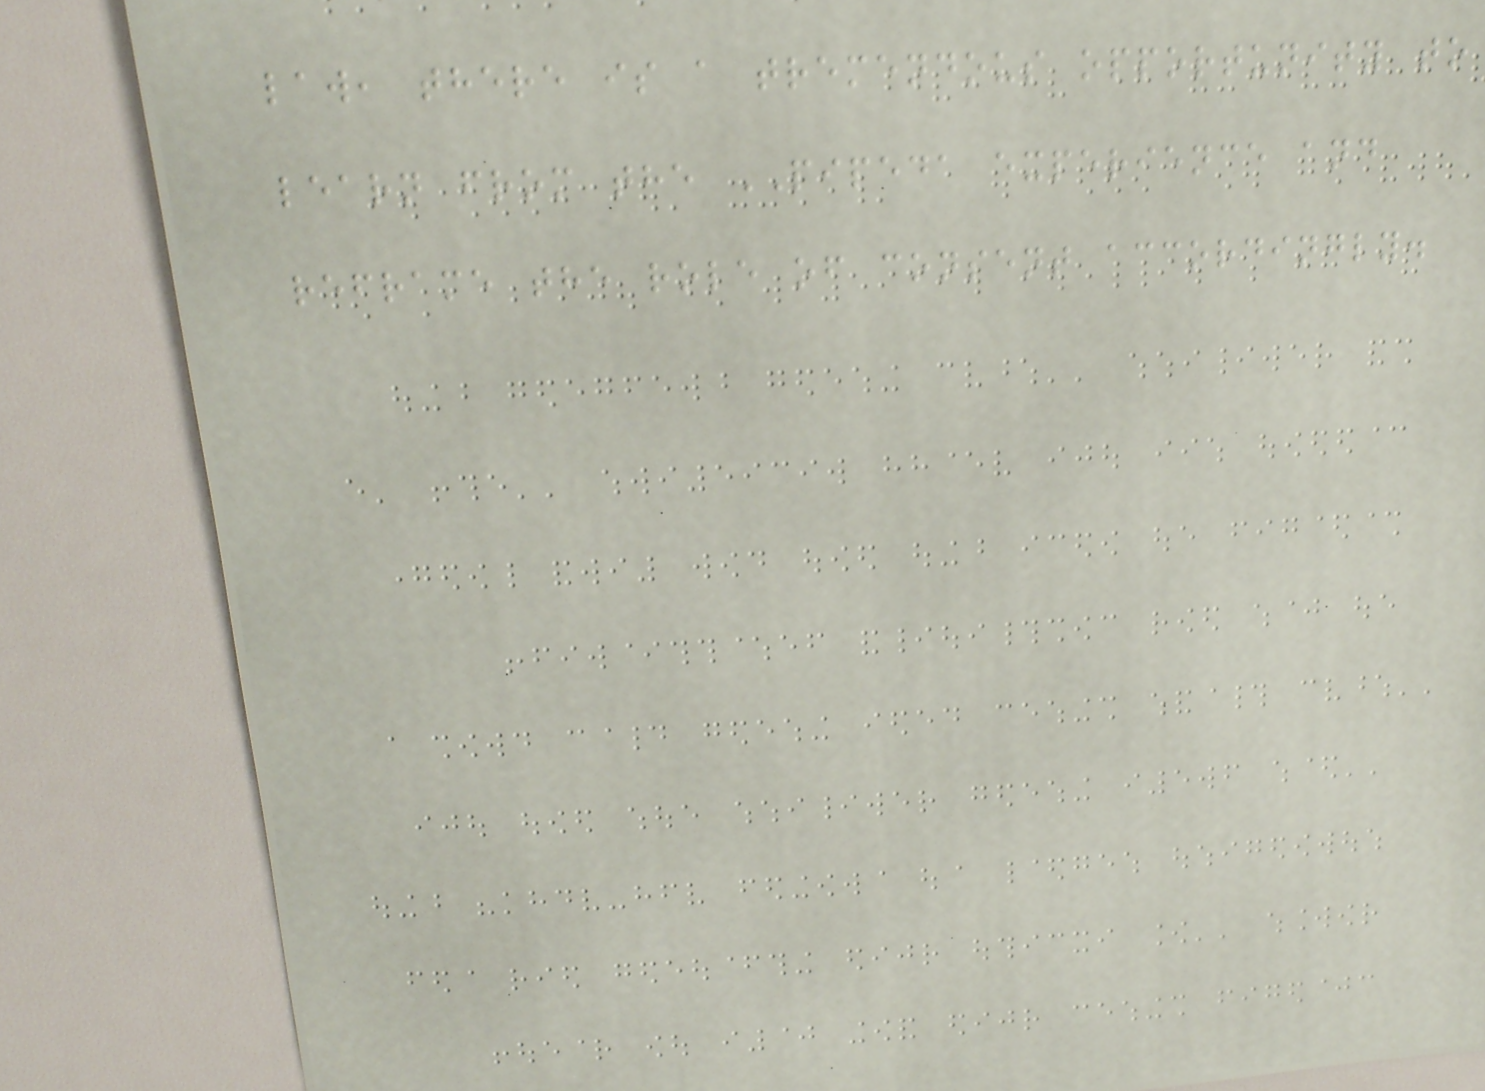law, there is a tremendous opportunity to
learn from the PIPEDA experience and
reframe the role of consent accordingly.
